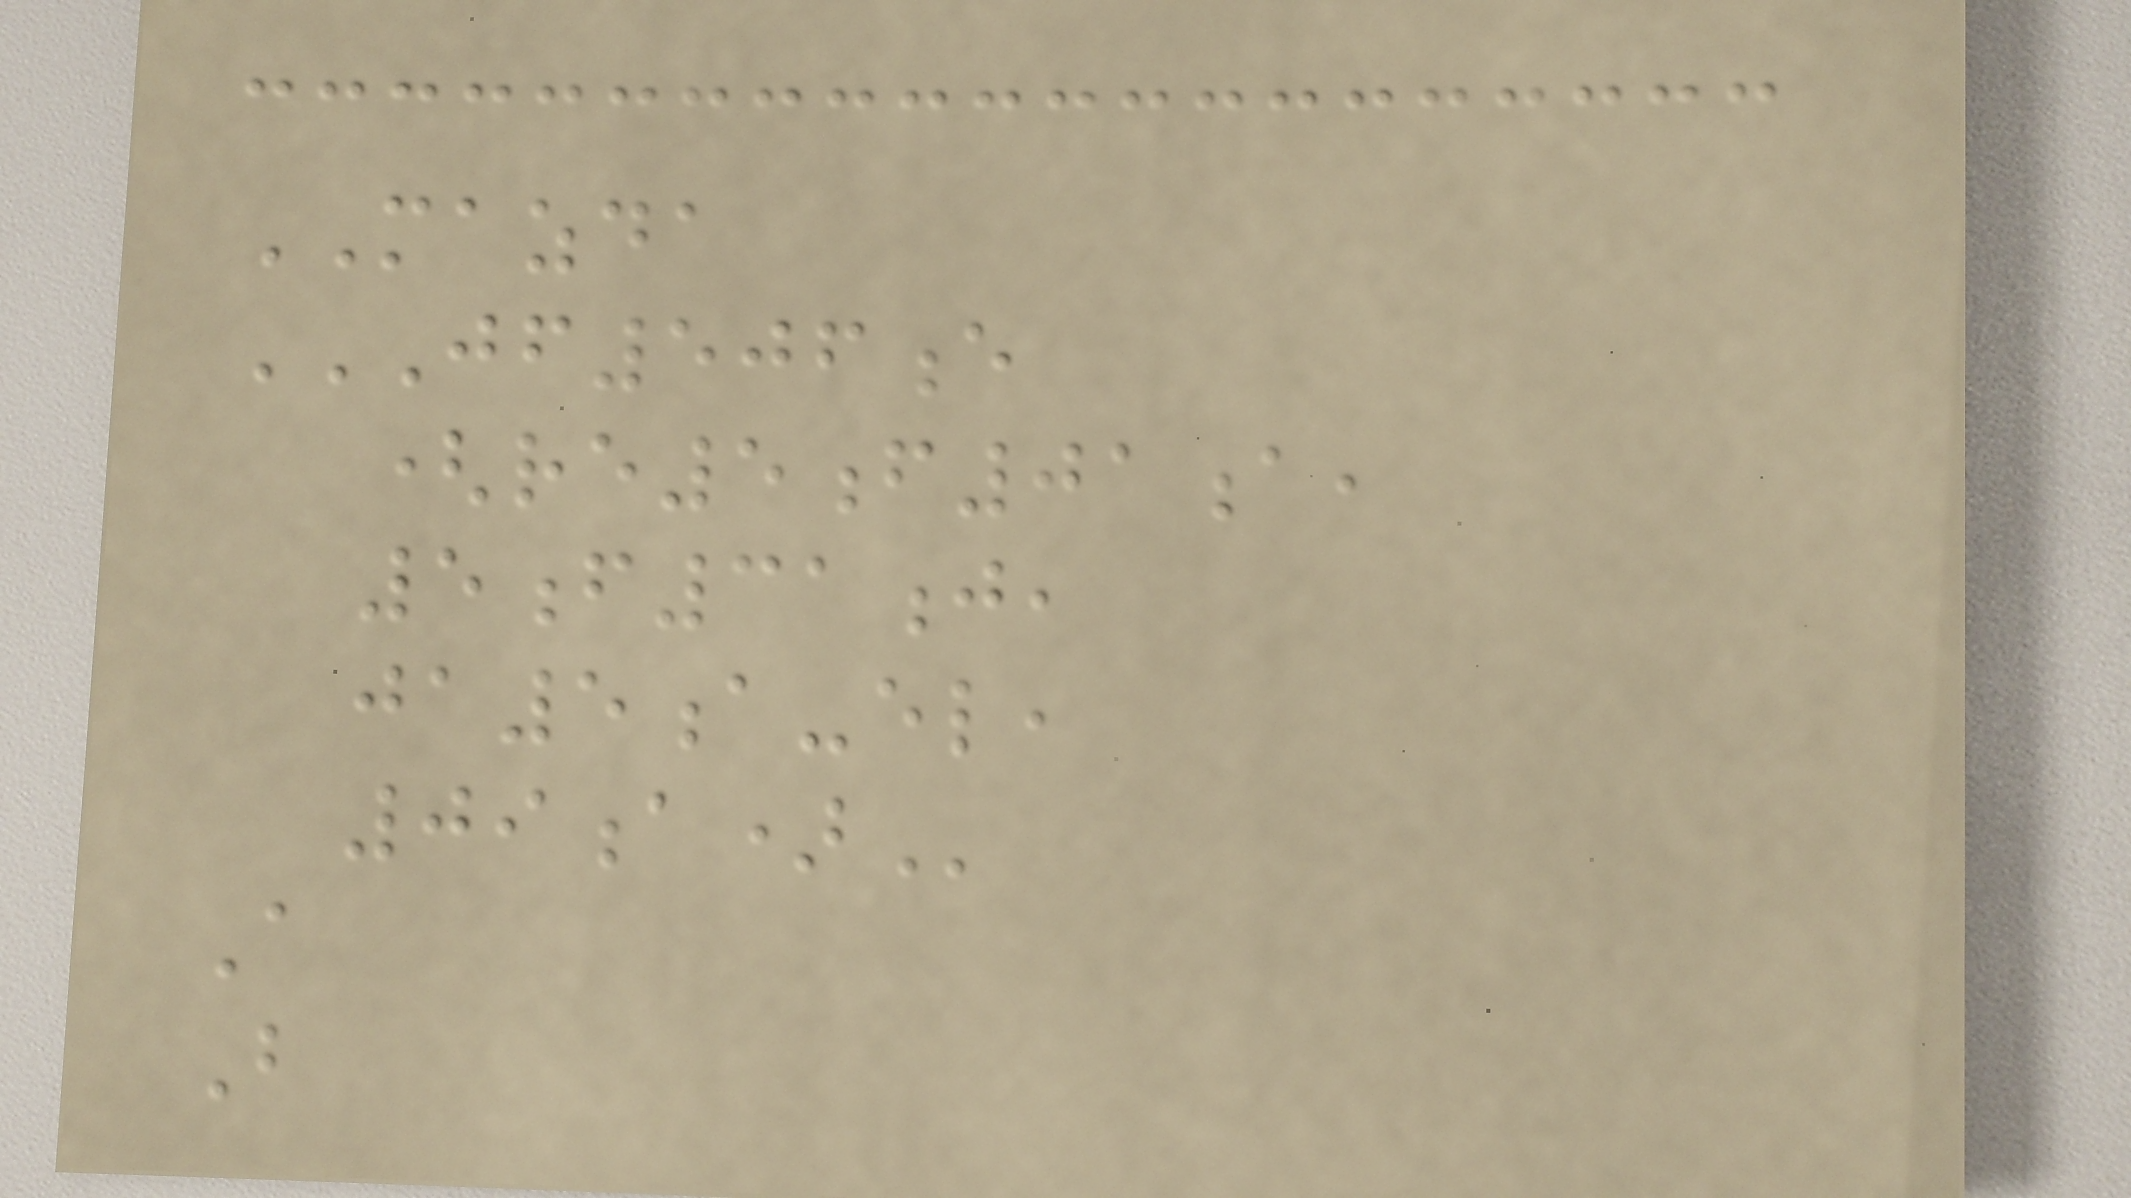MAZDA
JF506E
(RE5F01A,
5F31J,
JA5A-EL,
09A)
A
B
